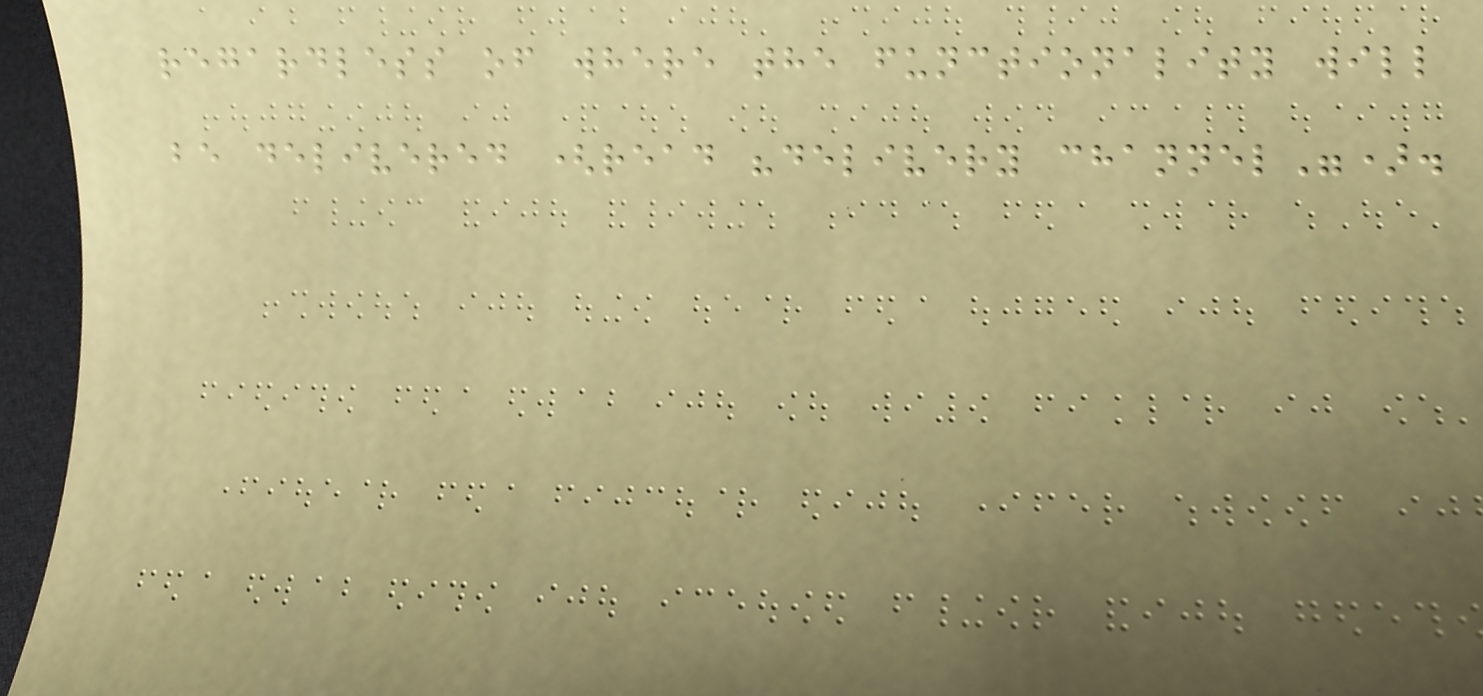regardless of where the functionality will
be delivered (read "delivery channel").
